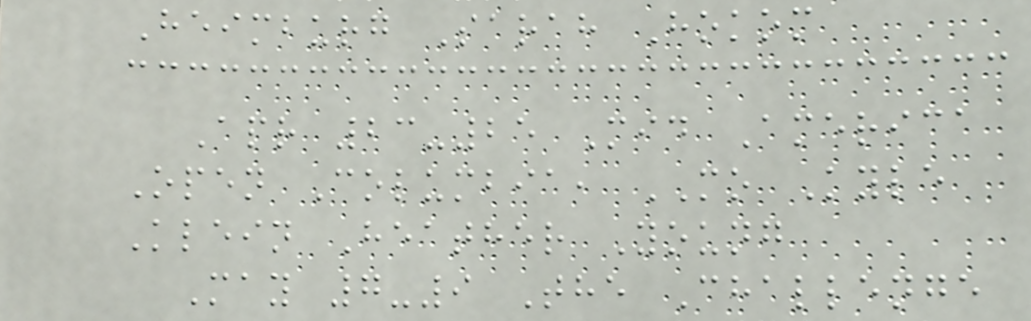Heimburg Sarah Hokom
Apr 23-25 Mid America
Open Columbia, MO Kyle
Klein Heather Young
May 7-9 The Challenge
